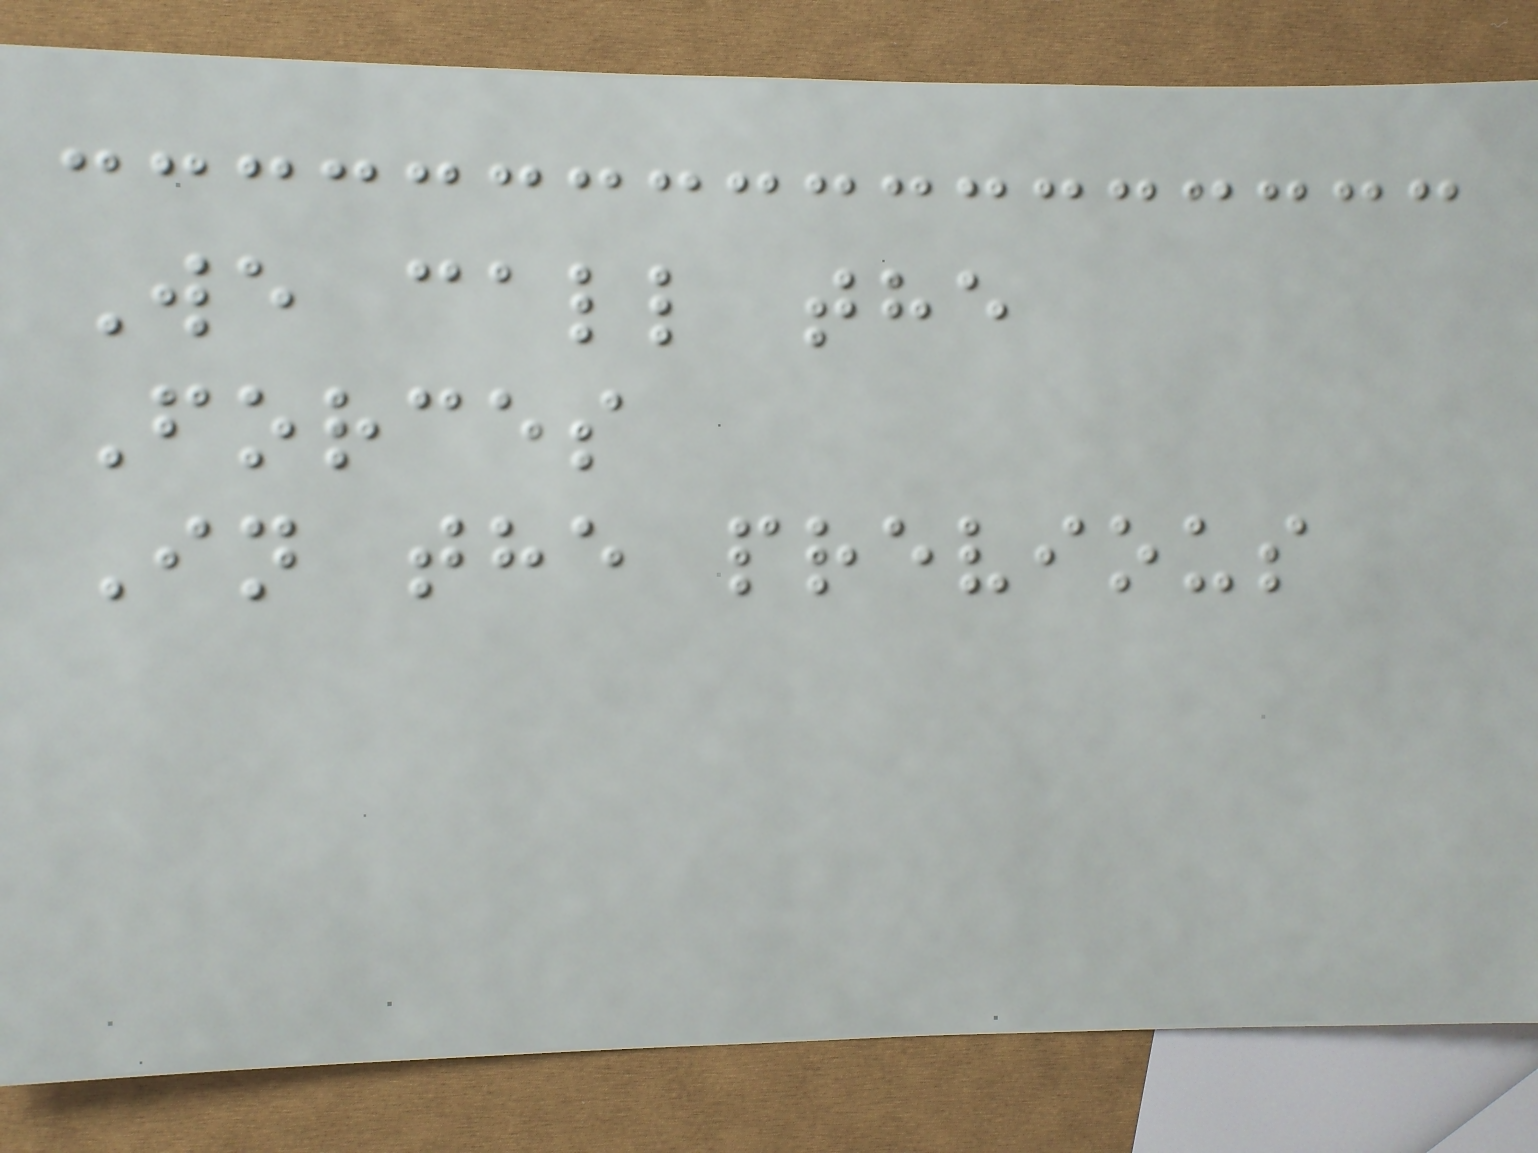We call the
Forces
In the previous
